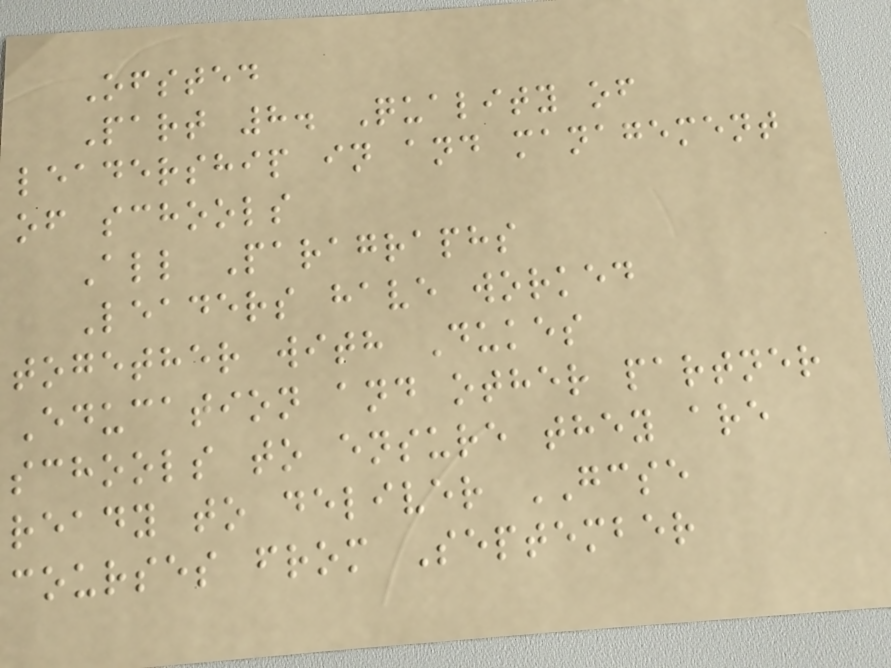Ofsted
Part 8. Quality of
leadership in and management
of schools
All Paragraphs
Leaders have worked
together with Dukes
Education and other partner
schools to ensure they are
ready to deliver GCSE
courses from September
